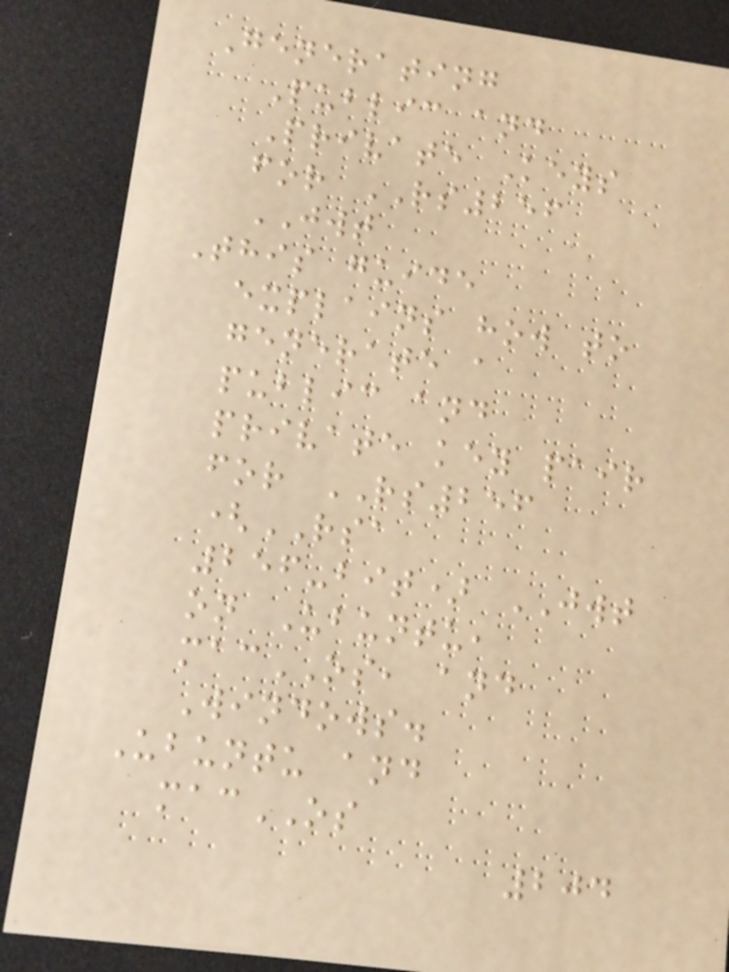Generating
Public and
Private Keys
for RS256
JWT
This guide
explains how to
generate a
public and
private key pair
for RS256
(RSA
256-bit) JWT
on Ubuntu,
macOS, and
Windows.
Ubuntu and
macOS
204
